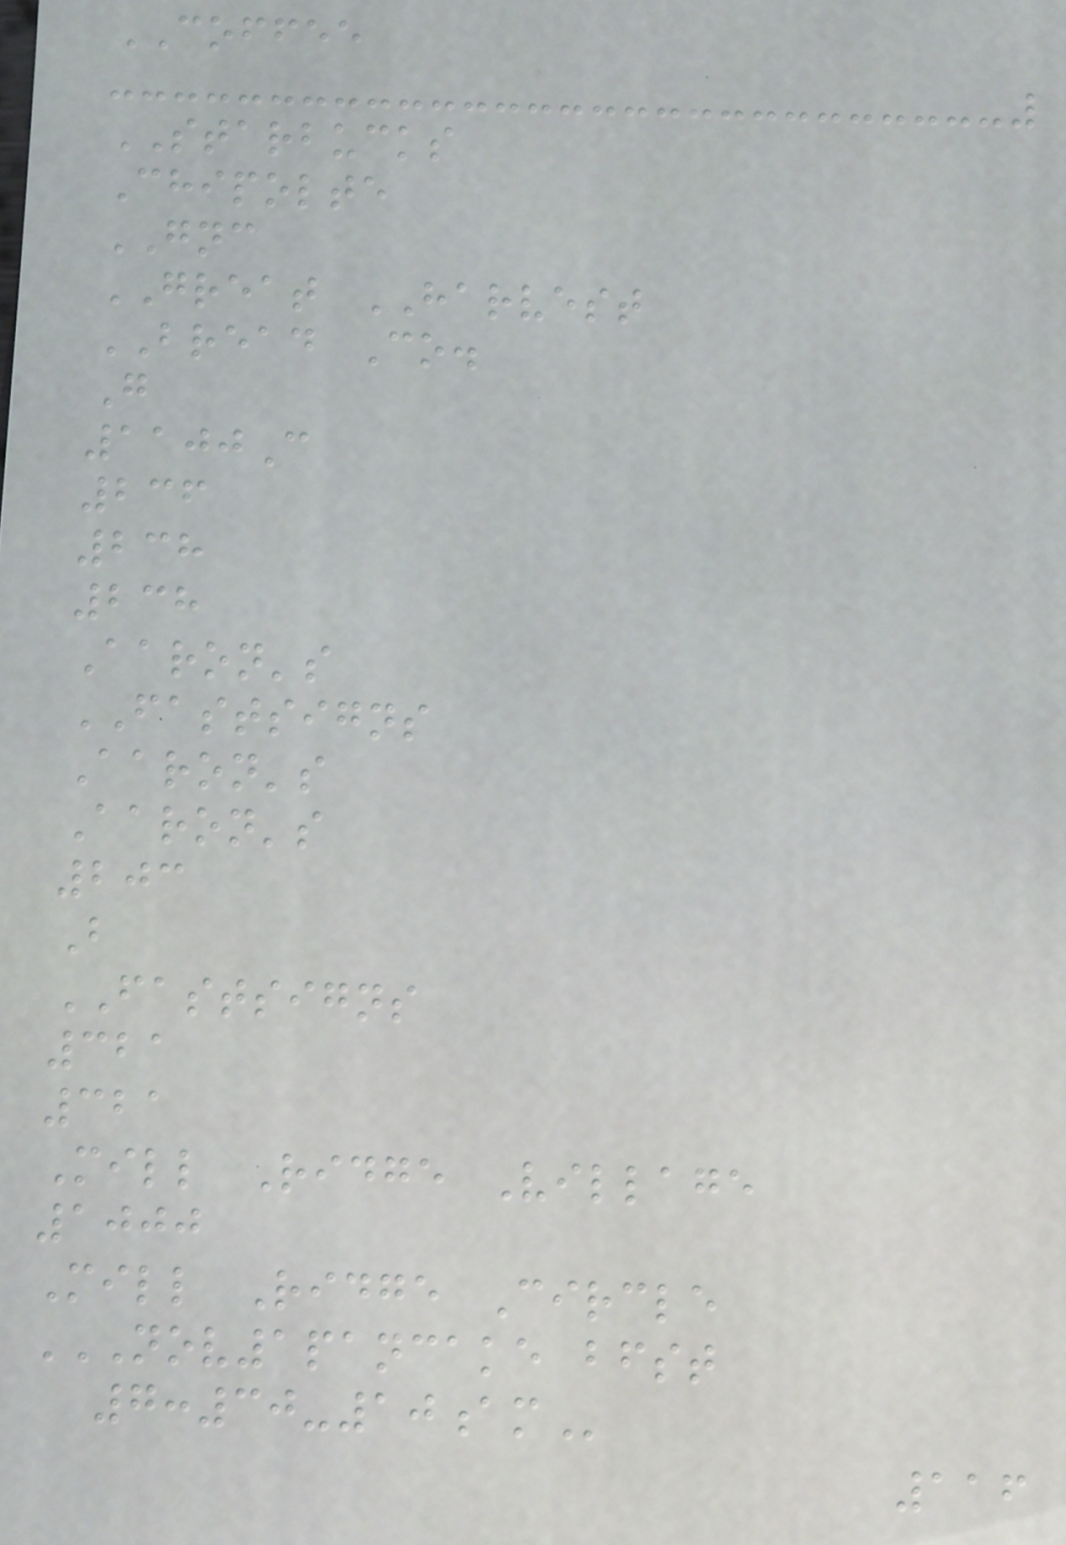COFFEE
STARBUCKS
Chipolte
GNC
GREAT HARVEST
BREAD Co.
G
1100C
236
238
238
Aaron's
FASTSIGNS
Aaron's
Aaron's
203
B
FASTSIGNS
321
321
Mill Ridge Village
1000
Mill Ridge Circle
NOV1PANCAKE BFST
7:30-10AM
116
